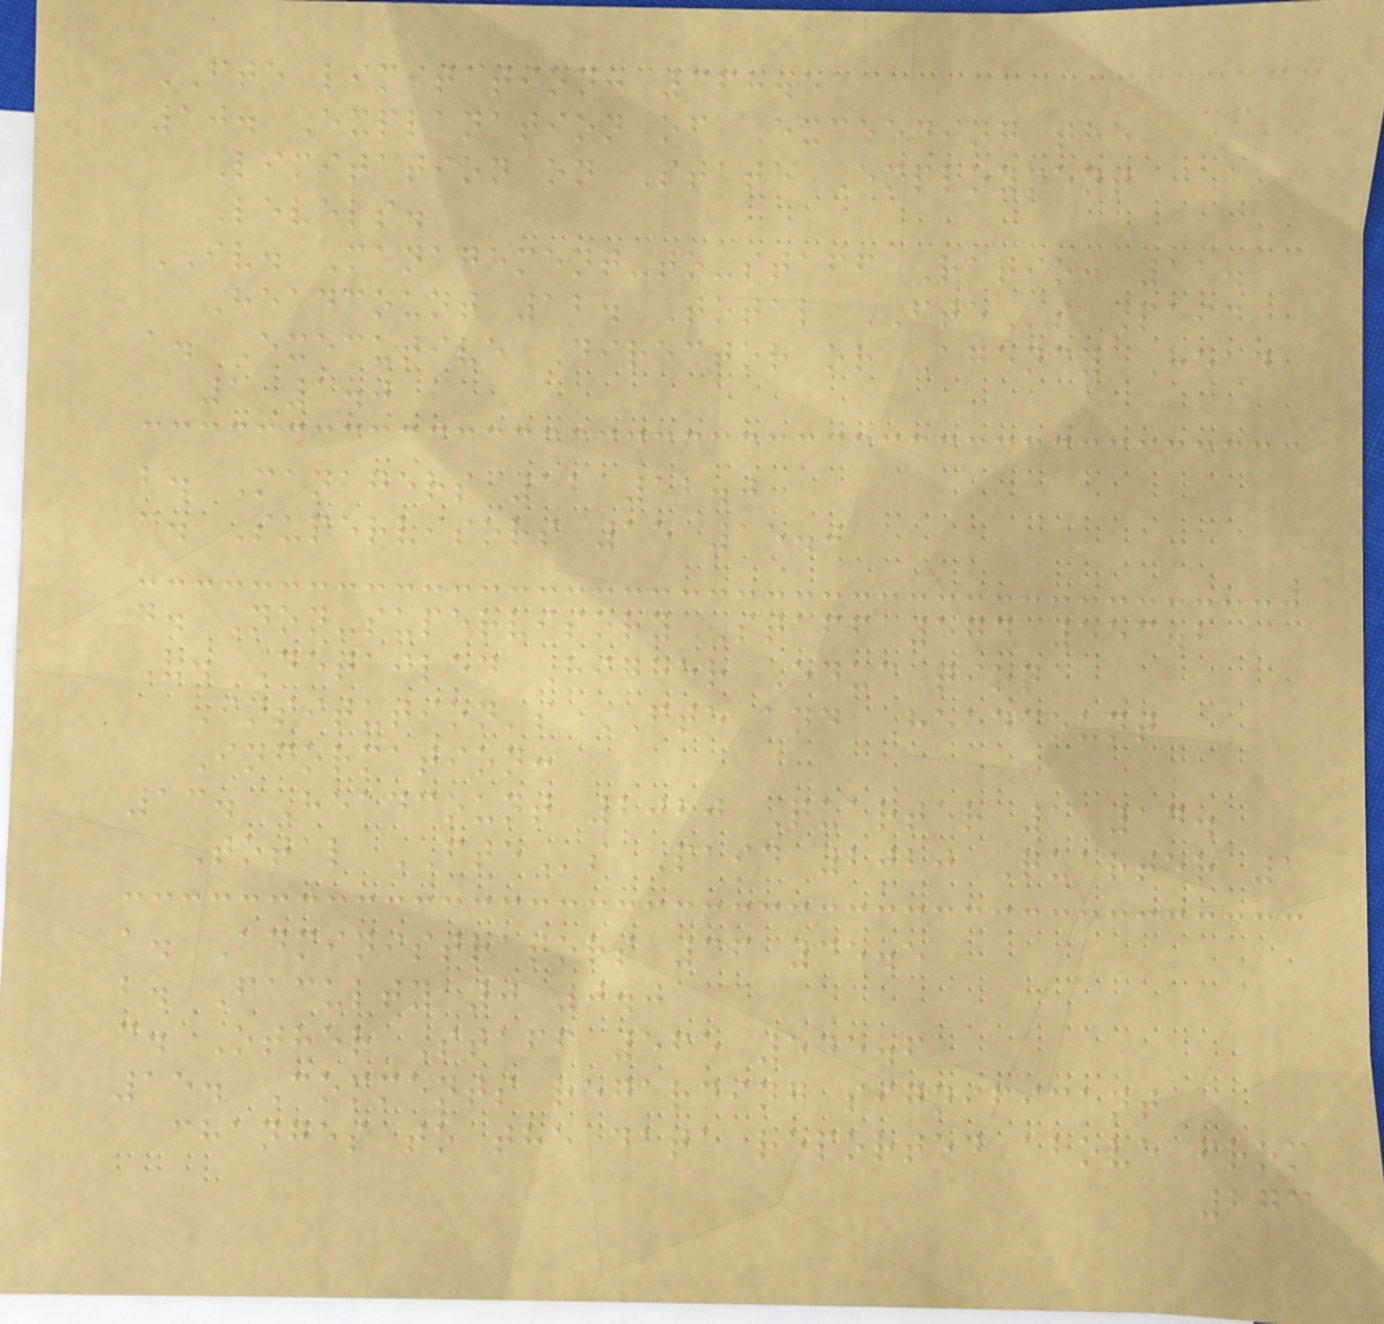FTE limitation: 368.5
10. Explanation of Exceeding the
Limitation on State Employment
Levels.
IV. Management-to-staff Ratio: 11.
Headcount 12. Total FTEs Paid
a. Executive Director or Agency Head
1 1.0
b. Managers 12 12.0
c. Supervisors 15 15.0
d. Non-supervisory Staff 574 553.2
V. Detailed Higher Education
Insitution's FTE and Headcount
Information:
13. Headcount 2020 Quarter 1 14.
Total FTEs Paid 2020 Quarter 1
a. Administrators 36 35.5
b. Faculty 0 0.0
c. Other Staff 565 545.6
15. Comments regarding significant
changes to the data reported above from
273
